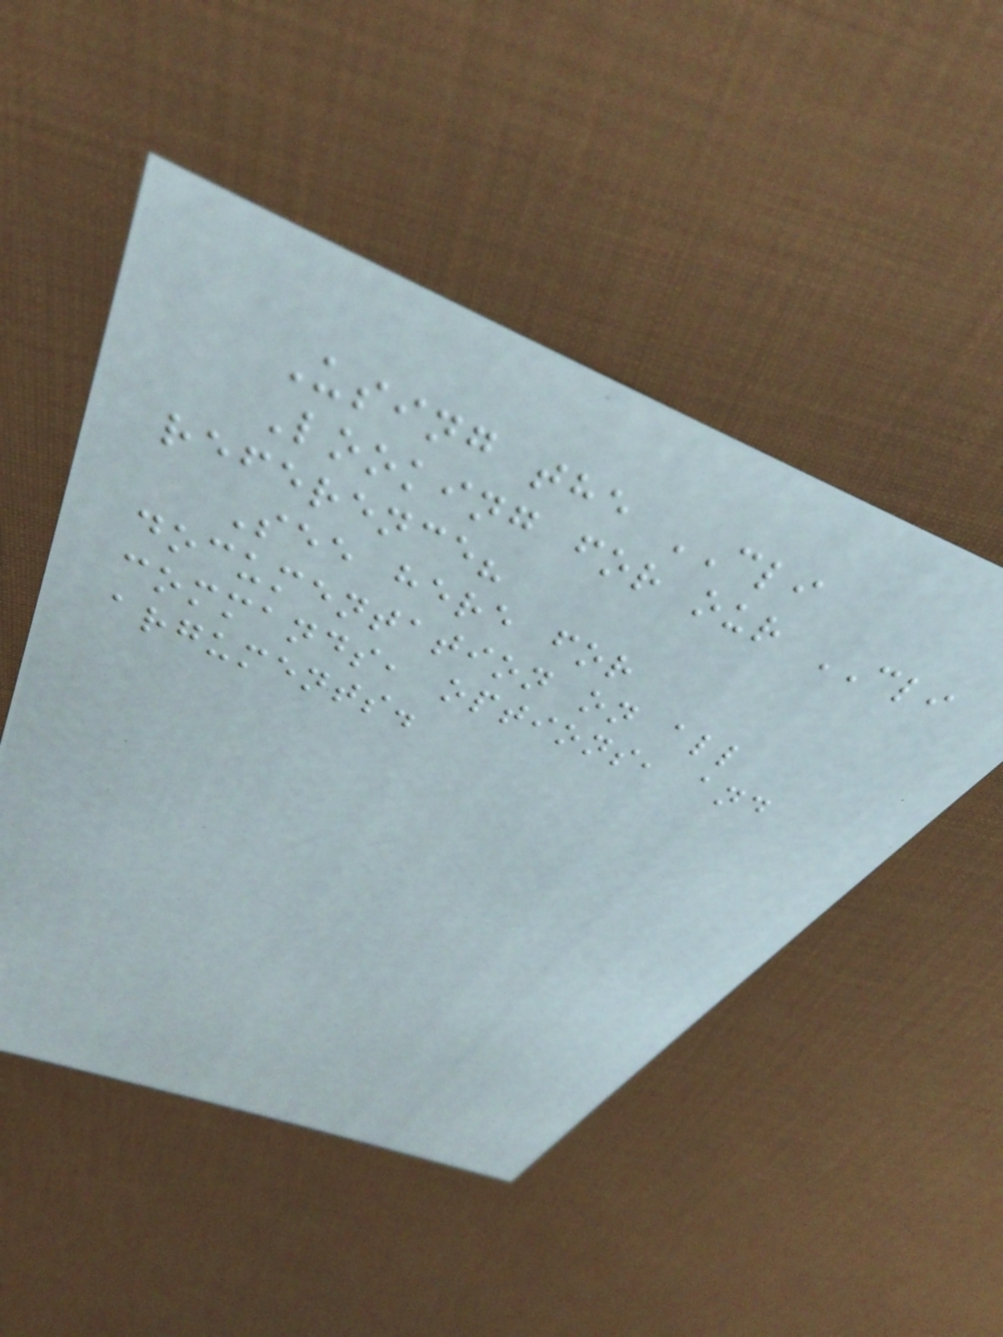Using the CLI
Looking for our CLI
reference?
See here for
documentation on all
commands, options, and
arguments.
